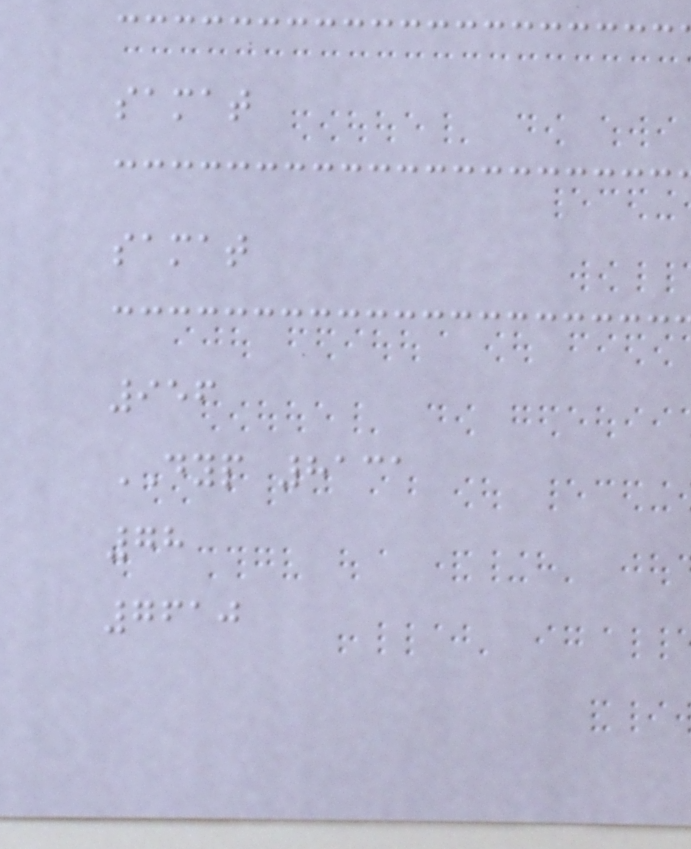samat
samat
956
DYP 8131
78
7610
